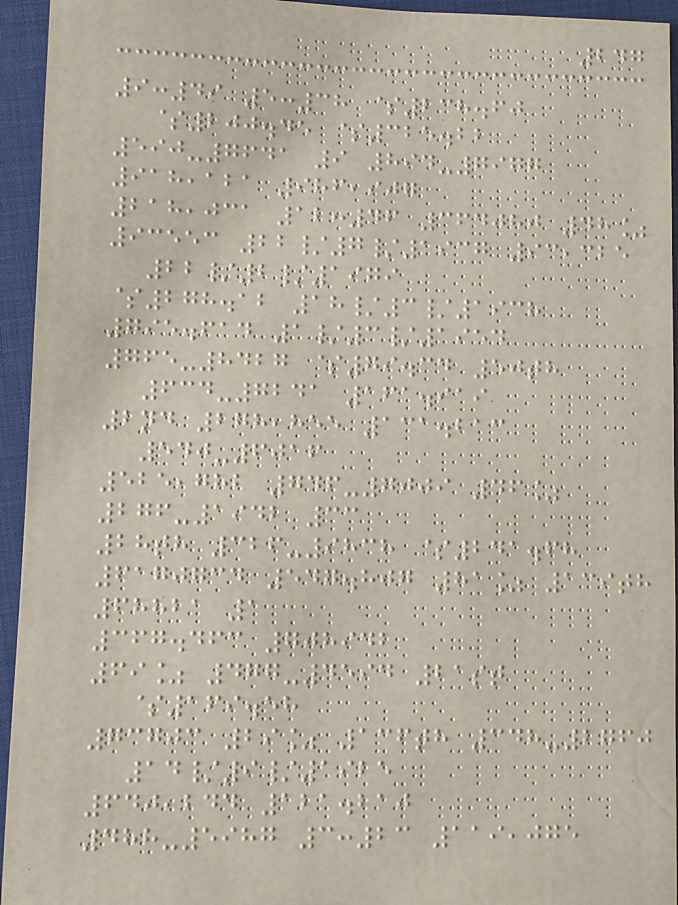247
9:49 5:38 $238.60
$200.45 $325.22
590-7641 9 894-7977
918,121 986,907
218,031 12:46 364080 48%
93553 22/7/1937 93,325
22/2/1979
$278.12 18/3/1938
795.614 1/3/1954
765-8427 $79.34 50th
634-7241 161.919
2nd 278,855 131.213
540-6016
525,782 746-7009 46%
276-1942 33
28th 326-9838 $241.68
6170734 547.807 81% 139th
68821 1
367.463 708942
69% 477-4594 21st
$169.58
73703 29% 136th 348-2760
14/9/1925
640,244 121.210
488-5987 3:23 119,075
